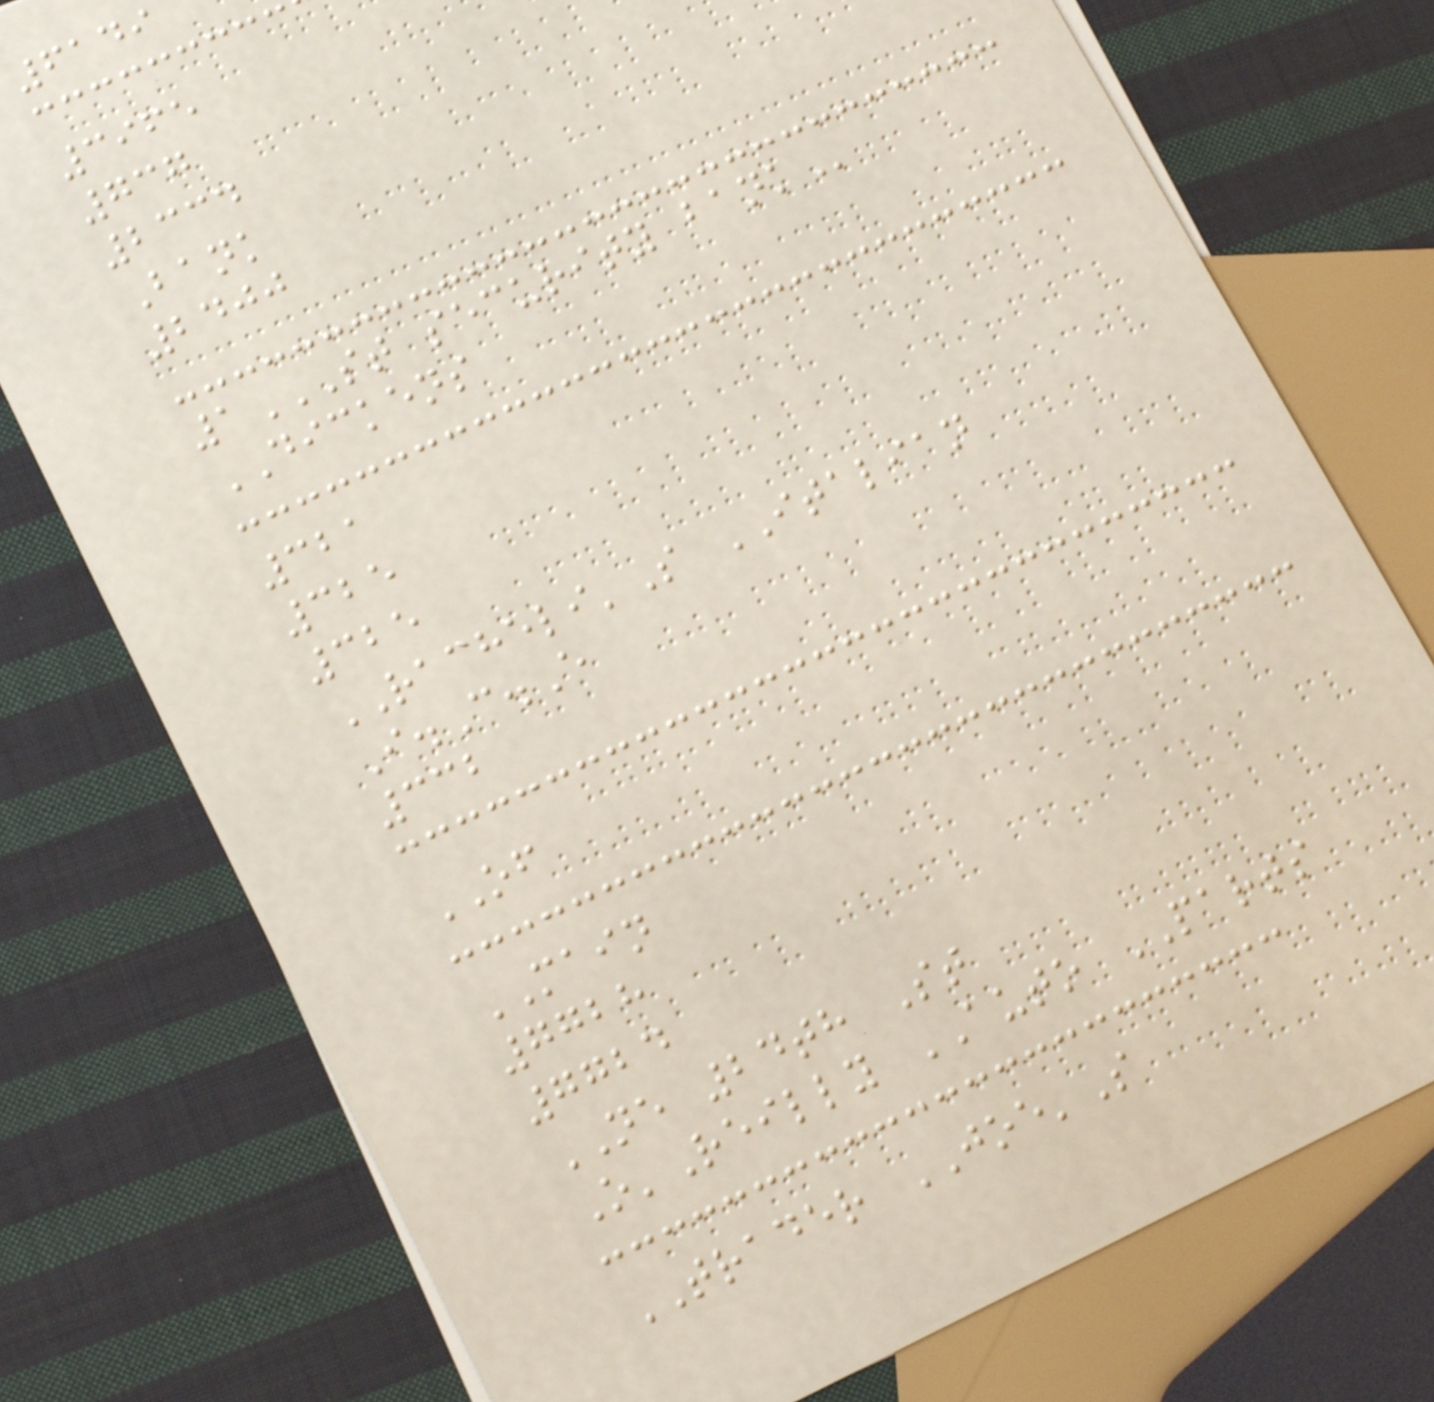6149
3965
737
2334
Bank
2400
1ST SECURITY BANK
DICKENS
321
325
325
RACHELI'S ITALIAN
I.C.E
332
OF
MAIN
7728
7724
NE 24th St
O'Reilly AUTO PARTS
TRADER JOE'S
